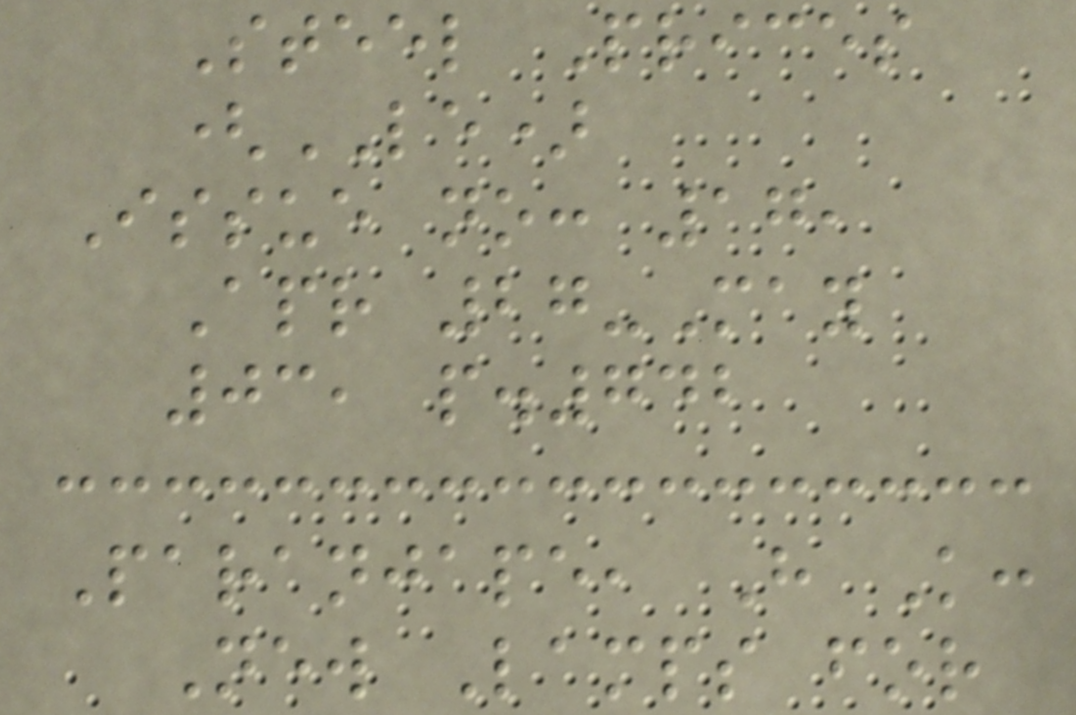Steel Prices
(LE)
Issue no: 17,
Apr 27-May
03, p.742
Paranjape, H K:
New Lamps for
